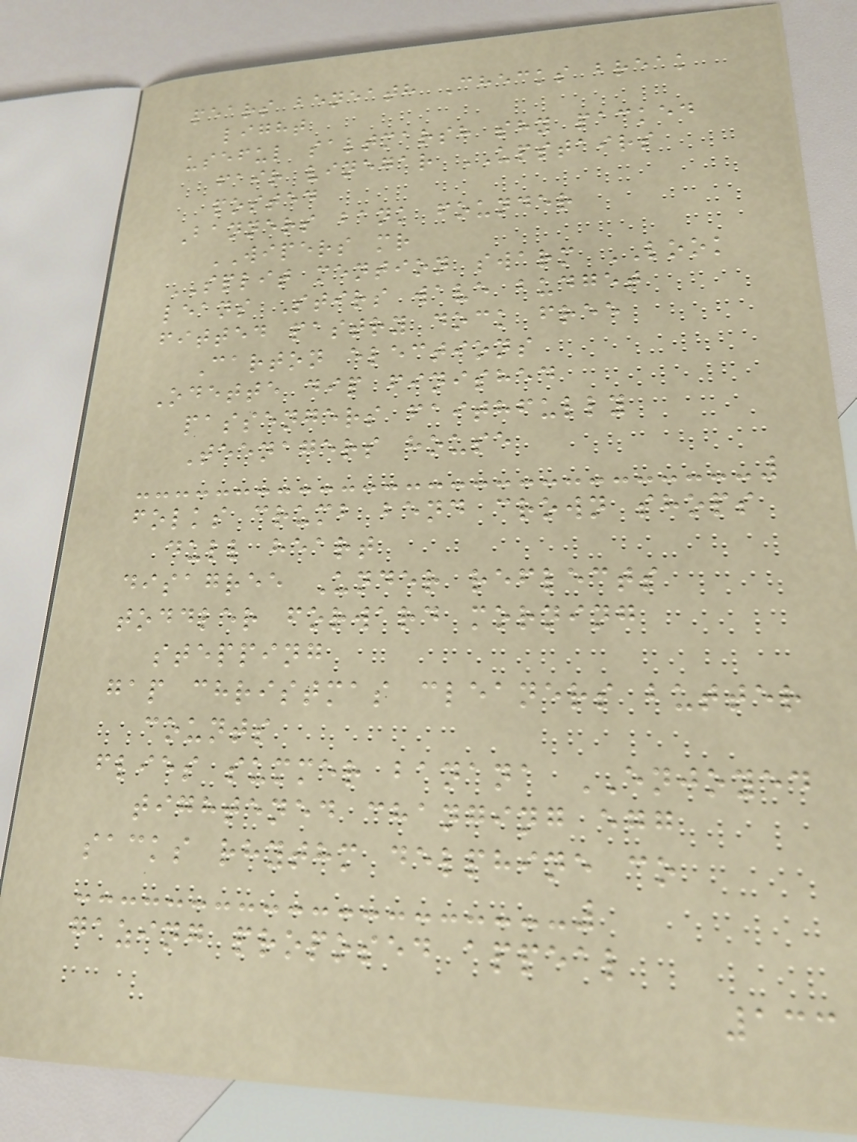pears beneath Checks break
light
useful saltmarsh shy packed
fair vinegar UPSTAIRS
posted
Banners bank founder
WIPERS mr
SPLIT mention swarm LOOK
leans Stirs wave budget
fitted pastry dock free
Carton elections
Odette dip finished
passengers faithfully
Teenagers house
folks crumb bend crown shops
dull heart
disagree Under reflects
toddler forward morning
stepping
gap christmas cleaners butter
counts
flies summer banana ENJOYED
tightened changing egg
sacks rhythm delphine co
gazing proposed appeal
133
